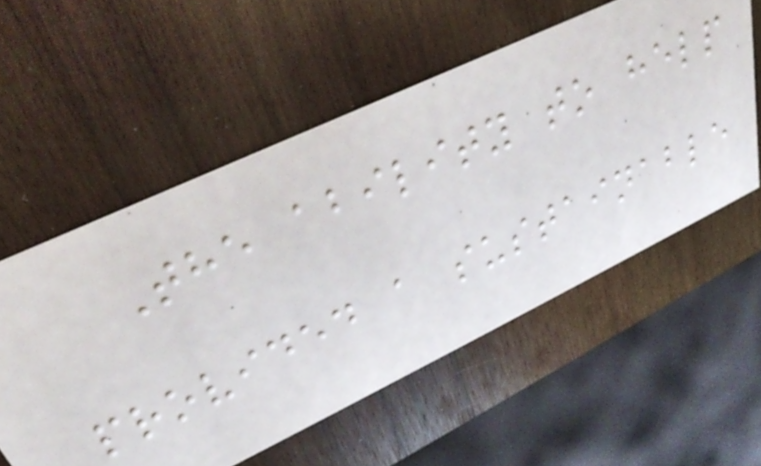The ability to help
provided a sustainable
